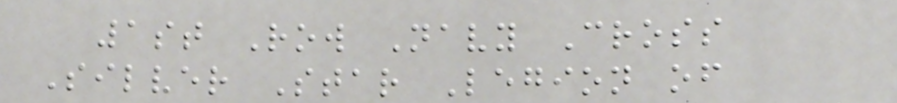1st Row Navy Cross
Silver Star Legion of
